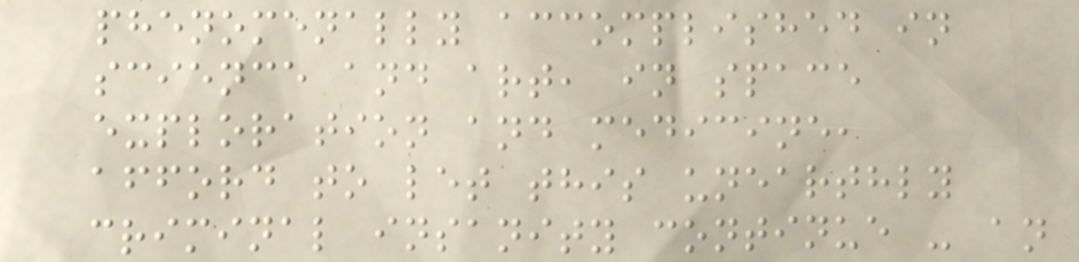phenomenally accomplished in
science and art, in space
exploration and medicine,
afford to let this unearthly
criminal insanity continue - an
